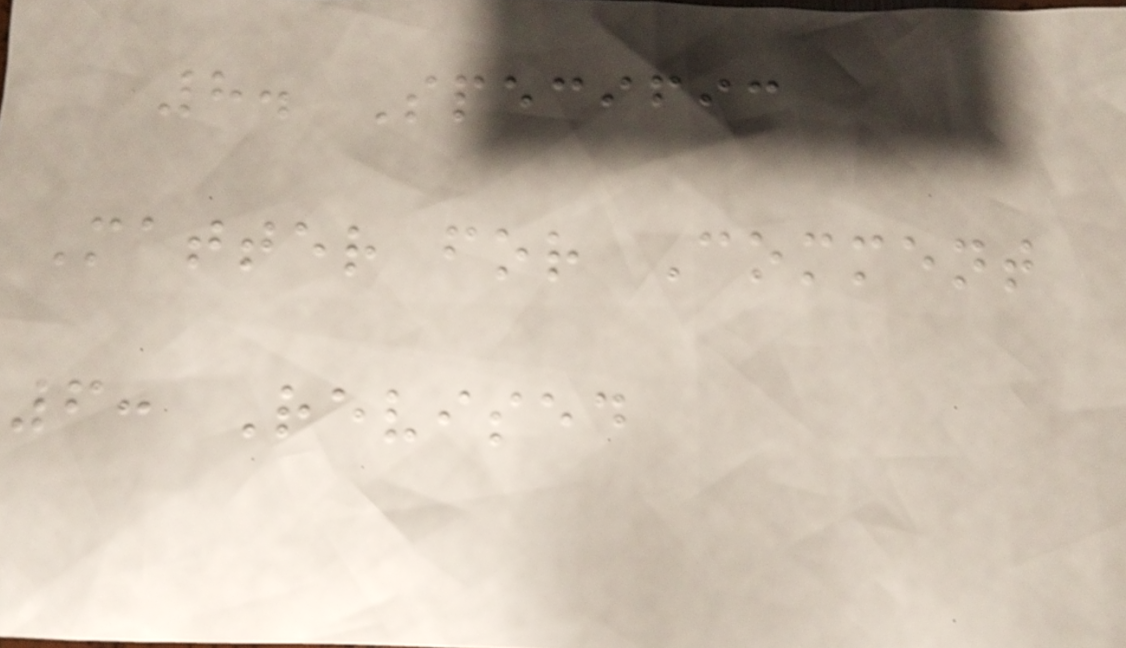8. Specific
Matter for Comment
6: Revised
